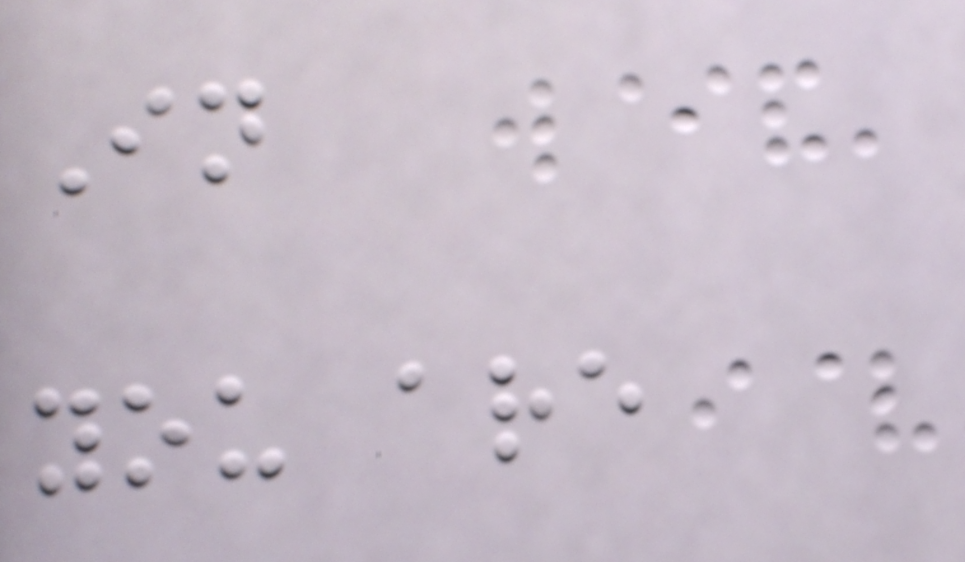In
you are
